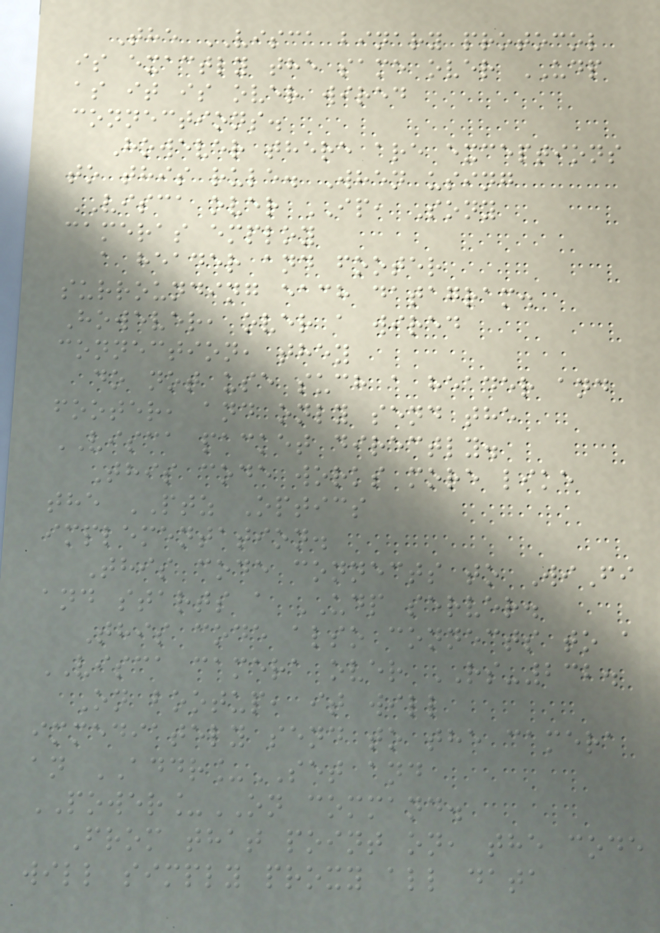The VISCA binary protocol
is exactly the same over UDP
as it is over wired
connections.
However there are exceptions
to this rule. When using
VISCA over IP, Sony
cameras employ
a header and footer
surrounding each datagram.
However, over a wired
connection, they
do not use such a header and
footer, and only send the
VISCA packet directly.
This code works more like
the PTZ Optics
implementation.
This code connects to WiFi
and starts a UDP server.
This code also connects to a
VISCA camera over RS-232.
On bootup, it will
immediately send to the camera
an ADDR_SET and
POWER_ON command.
From that point on, the code
will simply proxy all data
